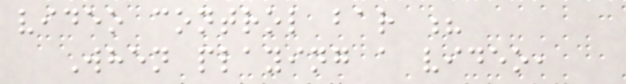video control bar ?
When playing a video,
